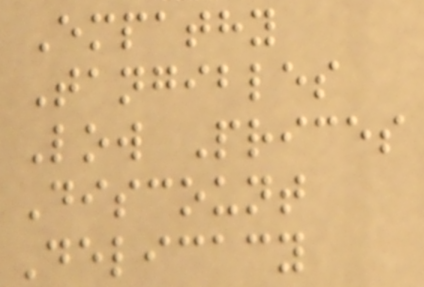Empathy
Tangibles
Low Prices
Discount
Delicacy
